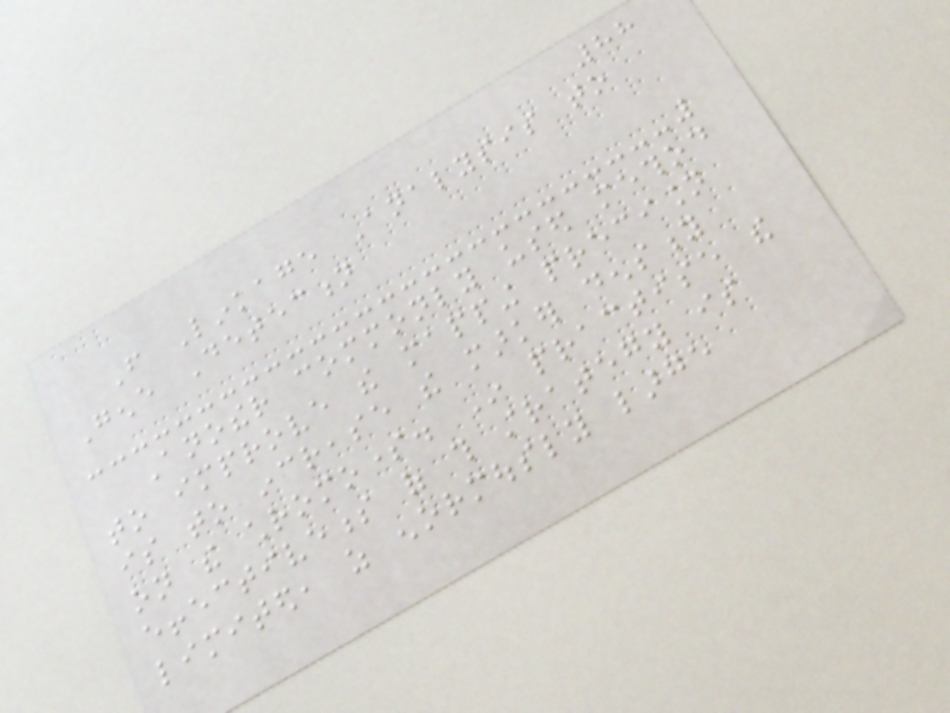88
From Linkage Analysis to
Gene Detection
Another commonly used method
to improve the mapping precision
is to increase the marker density
on the chromosome. In practise the
effectiveness of this strategy is
limited, as enormously large
